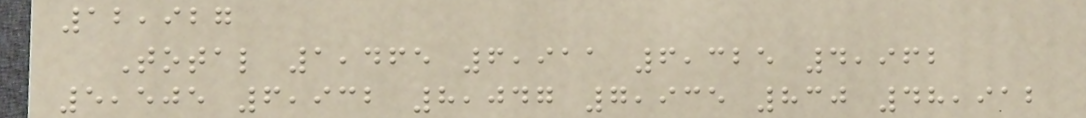12,927
Total 1,465 6,911 6,325 4,962
5,505 6,932 8,047 7,935 830 48,912
